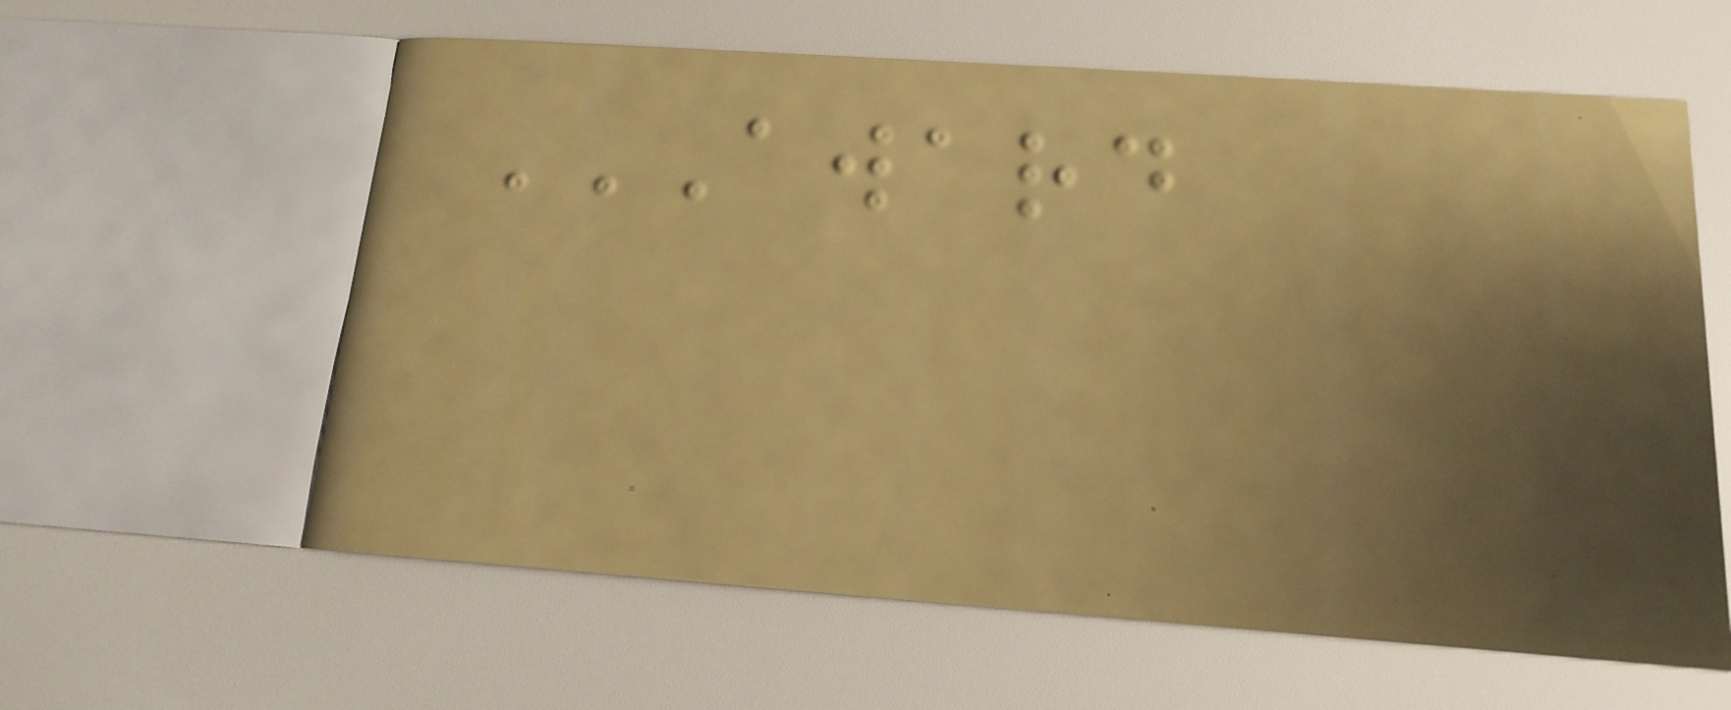AWARD
